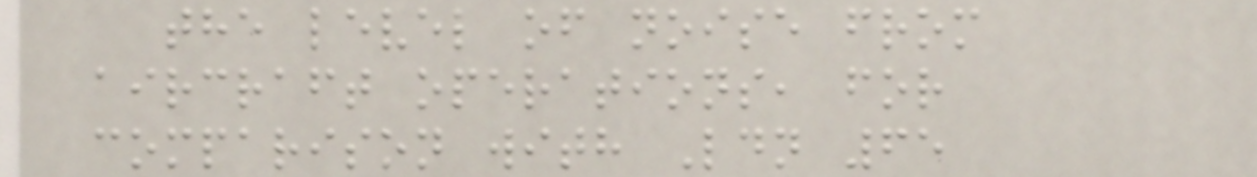the level of noise from
aircraft operations, for
comparison with Ldn 65
